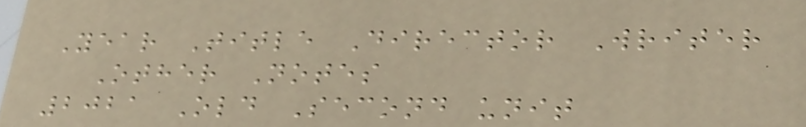Year Title Director Writer
Other Notes
2021 Old Second unit
